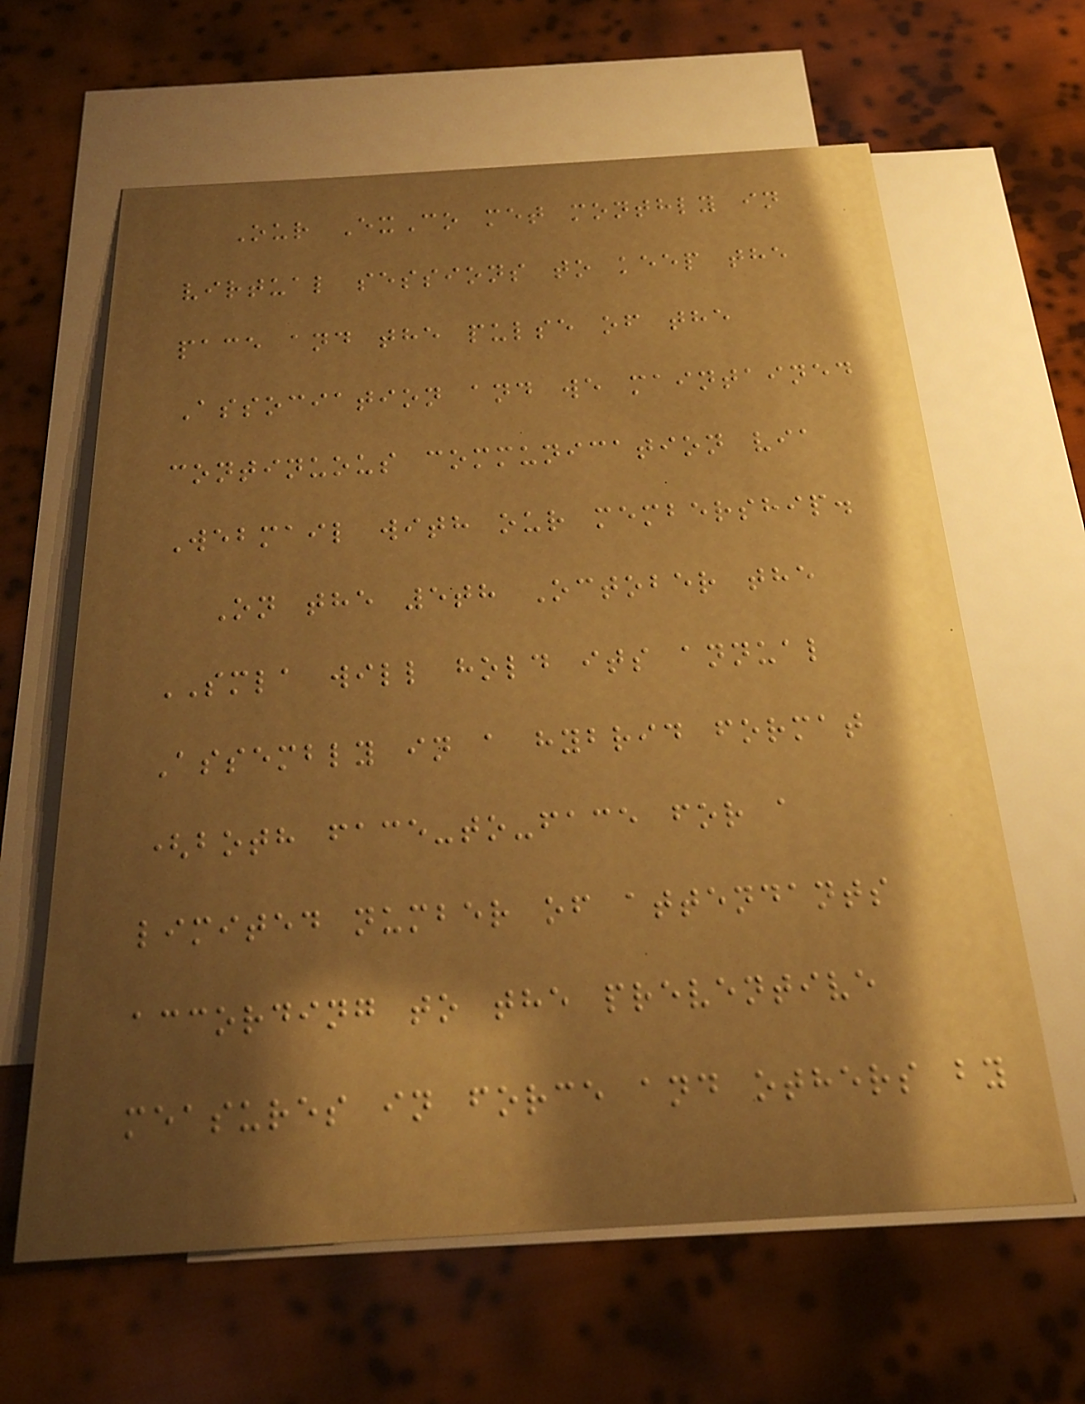Our ExCo met monthly in
virtual sessions to keep the
pace and the pulse of the
Association and we maintained
continuous communication via
Webmail with our membership.
On the 5th October the
SMLA will hold its annual
Assembly in a hybrid format
(both face-to-face for a
limited number of attendants
according to the preventive
measures in force and others by
